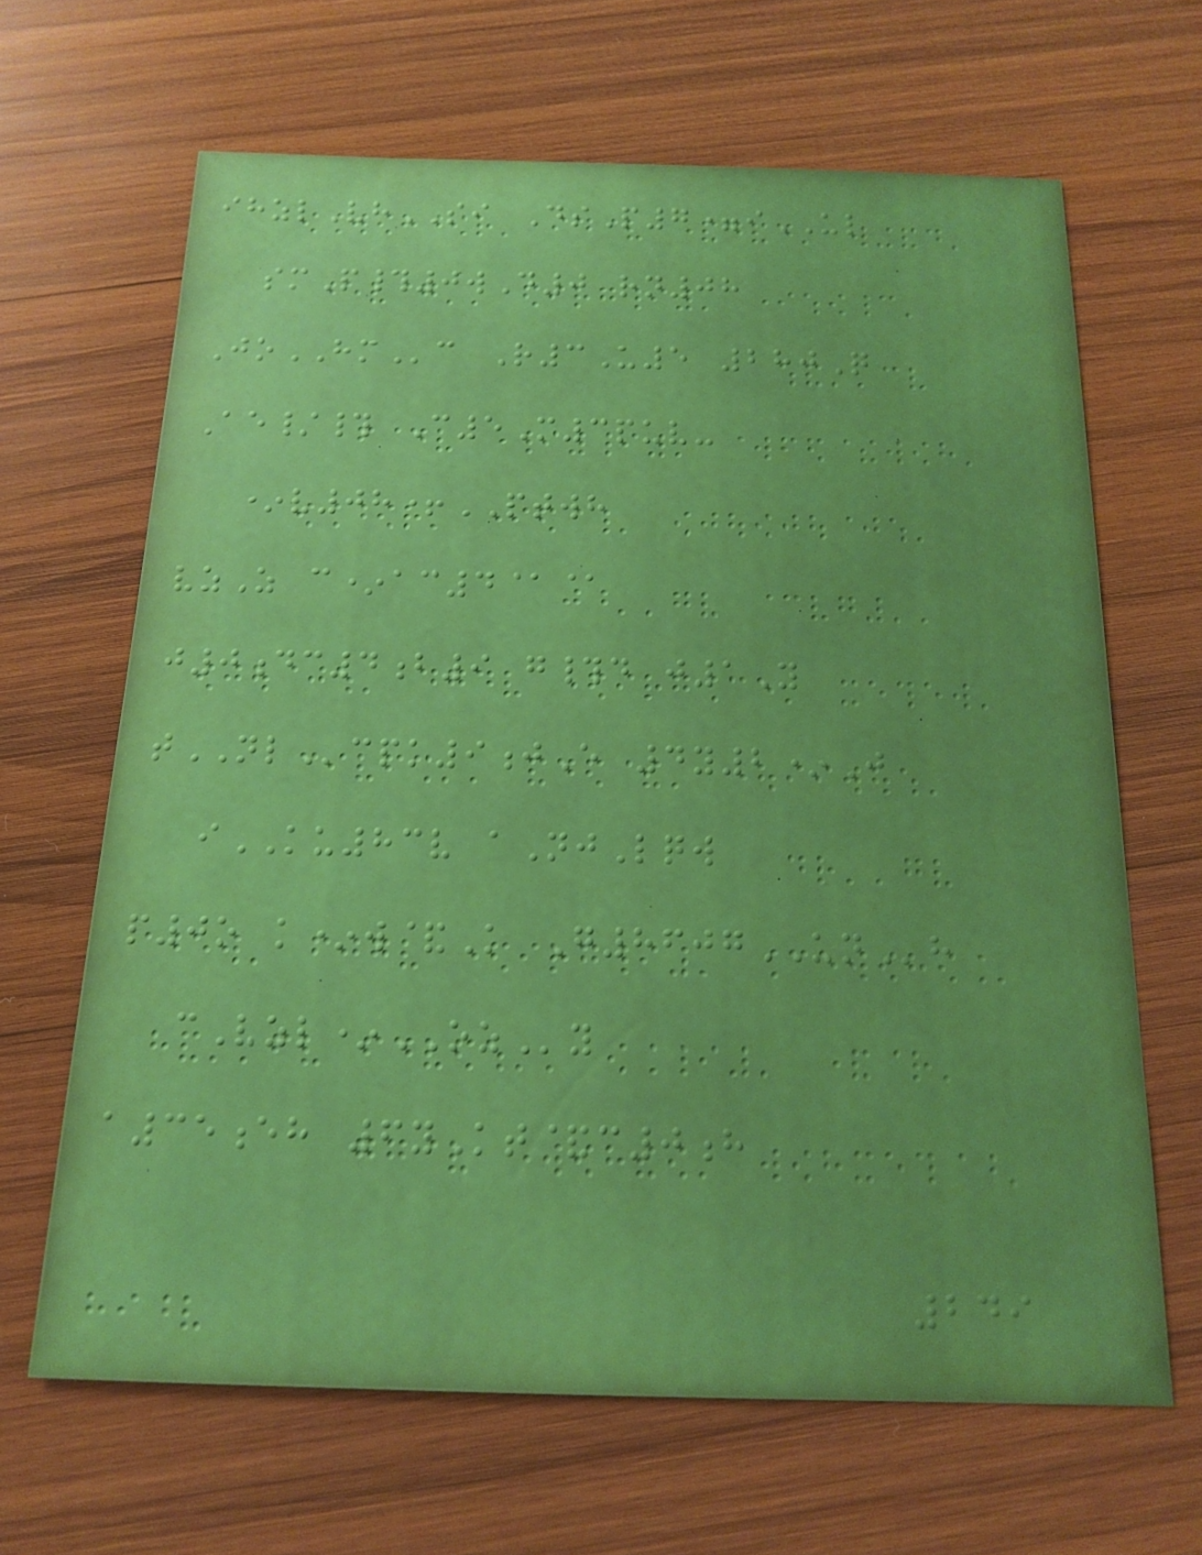ihzlVhSI DsP7=iUL
smP#0wD0 rn08
JoHMc R3U5 280Q
Ae/# C5M3puv-
*v08+PTWH
vzZ c*ac4@@
j0dc4b9 g#d j1Y
tNLcpk9jE 4y2*J
iKU83v aNjLqw
p0o k*w&K G8607UNh
cVzl*OZy
a35eh 6yKt&c0h
249
